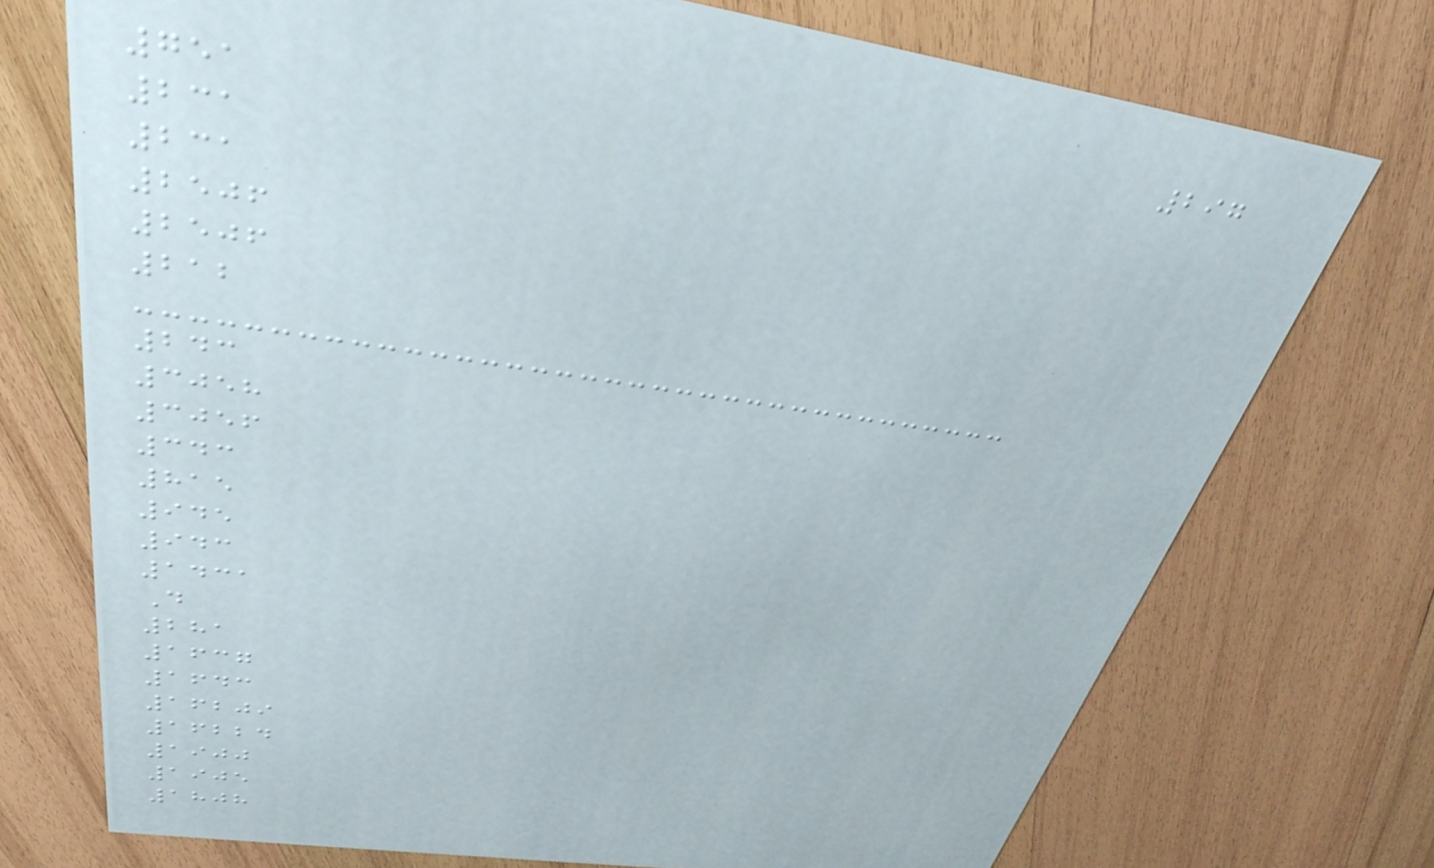297
751
231
231
2506
2506
212
243
3058
3056
343
815
945
943
1431
D
281
1637
1643
16209
16224
1900
1905
1808
